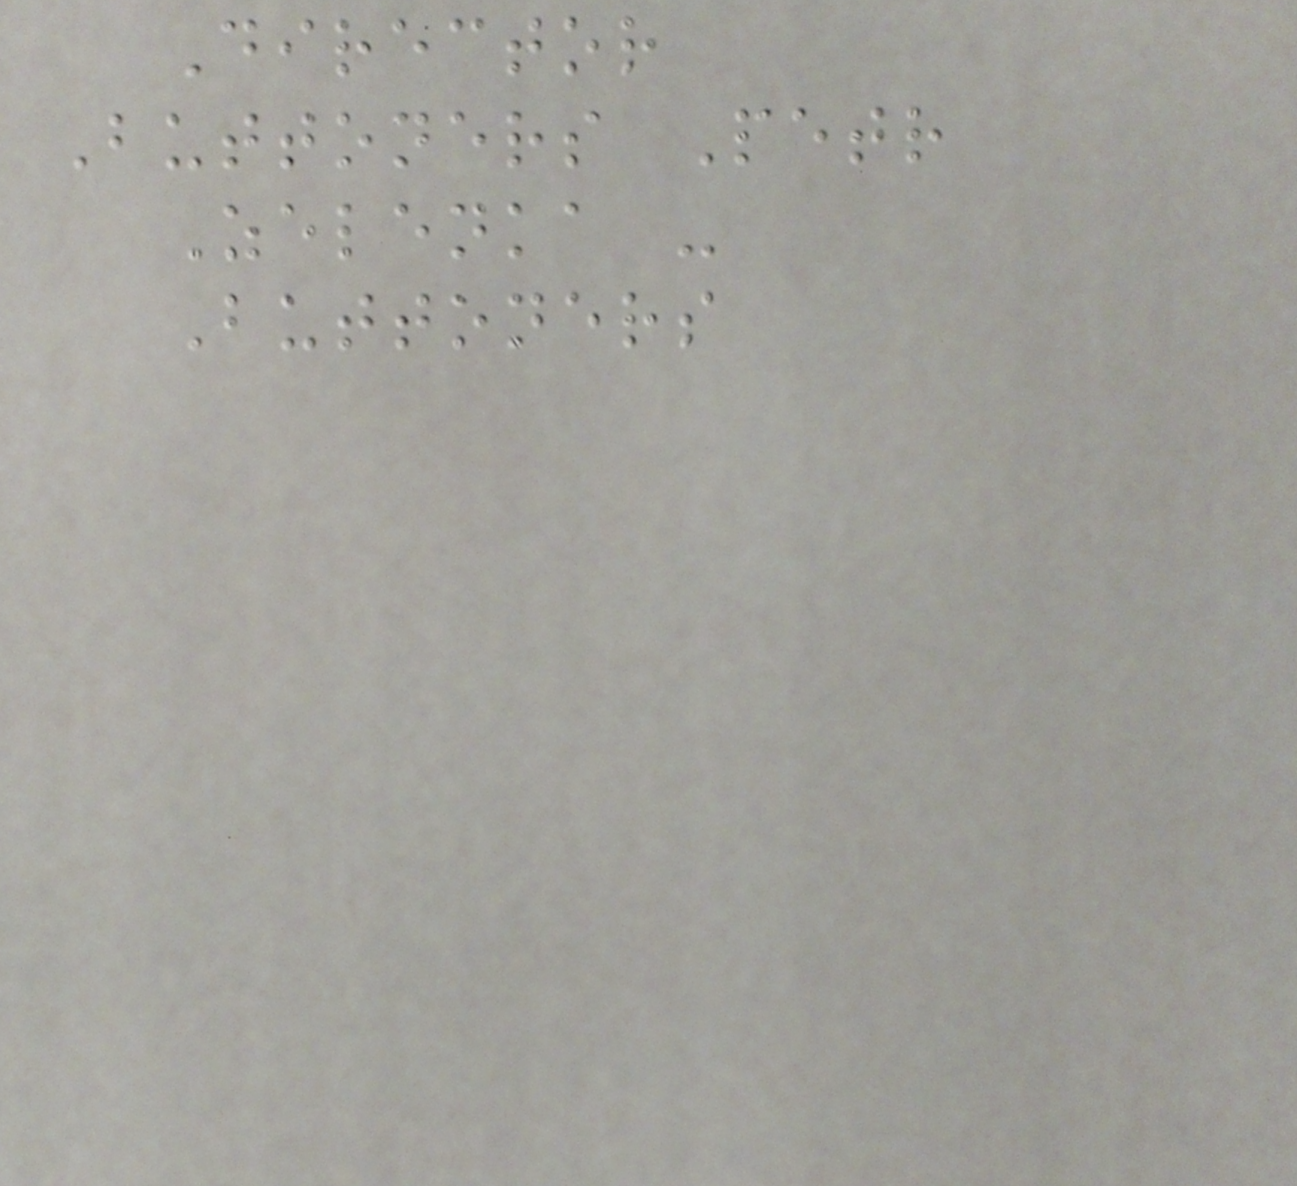Director
Buttoners Petr
Zelenka -
Buttoners
